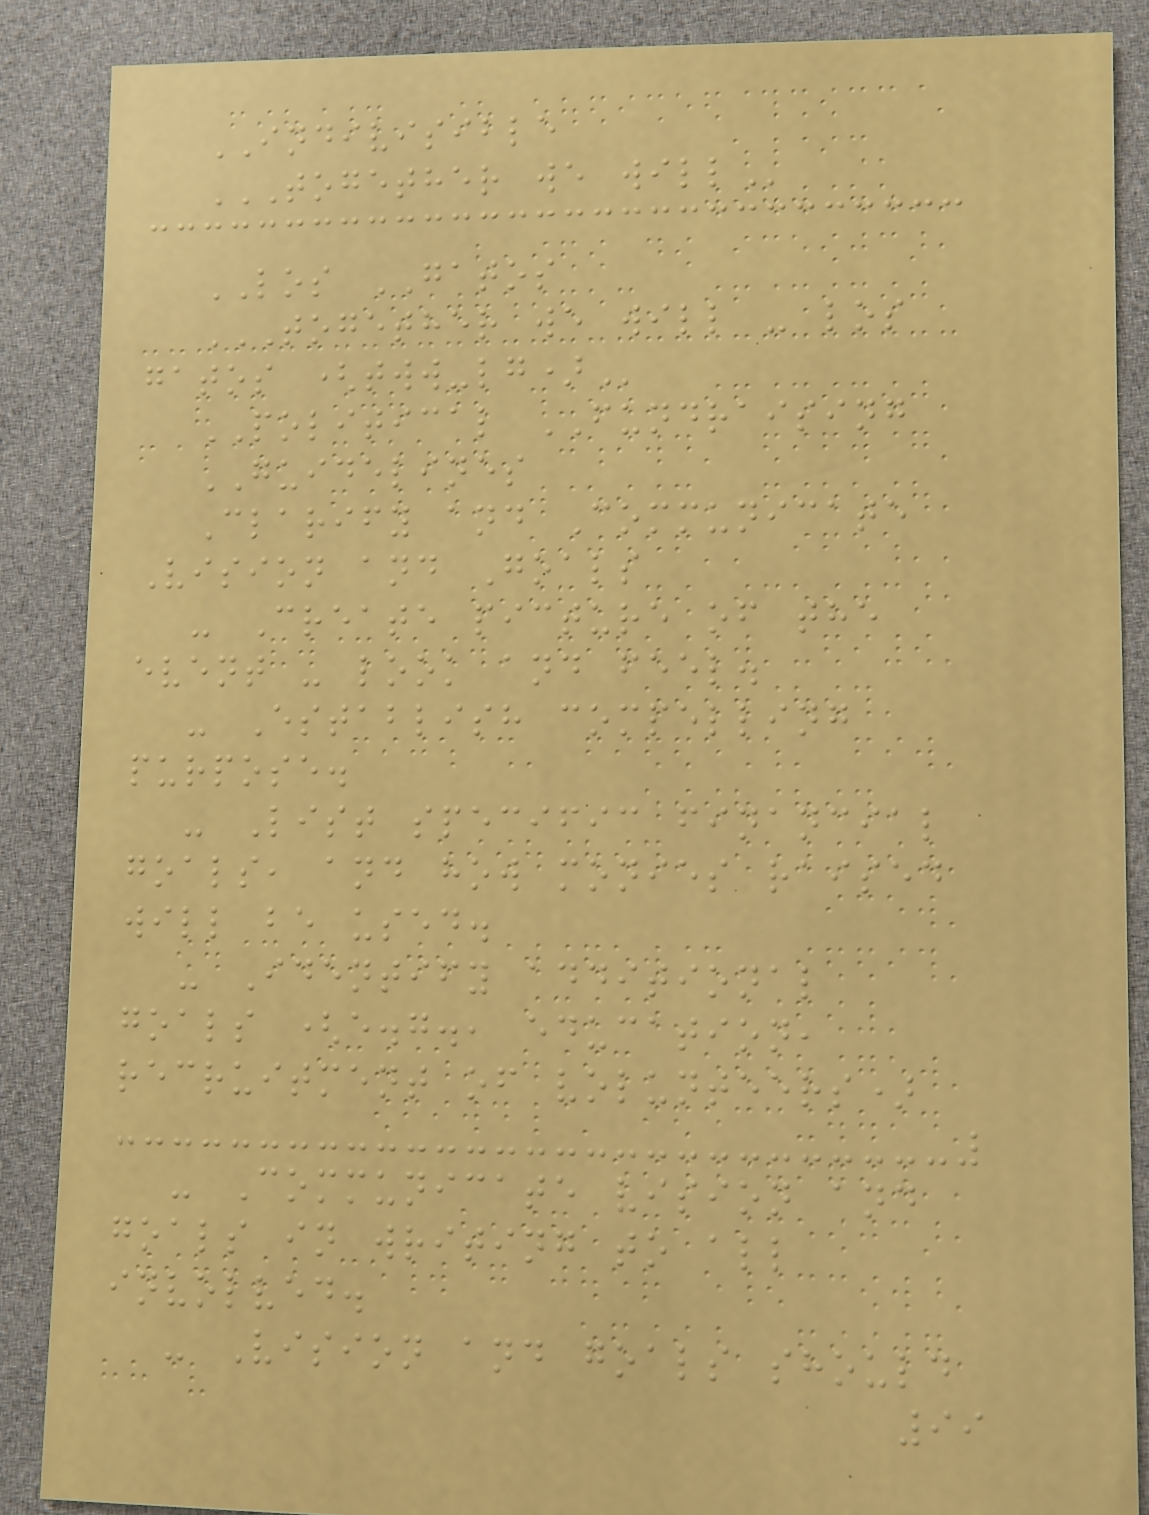INDIVISIBLE
TOGETHER WE WILL
LOS GATOS
TOGETHER WE WILL - LOS
GATOS (TWW-LG)
POLITICAL FUNDRAISING
GUIDELINES
Clarify and Communicate
Vision and Goals
- Create picture of the
event - look and feel.
- Establish compelling
purpose.
- List specific financial
goals, and how monies raised
will be used.
- Identify additional
goals (e.g., education,
recruitment of volunteers)
- Communicate vision and
goals in writing to all
involved.
- Vision and goals should
99
